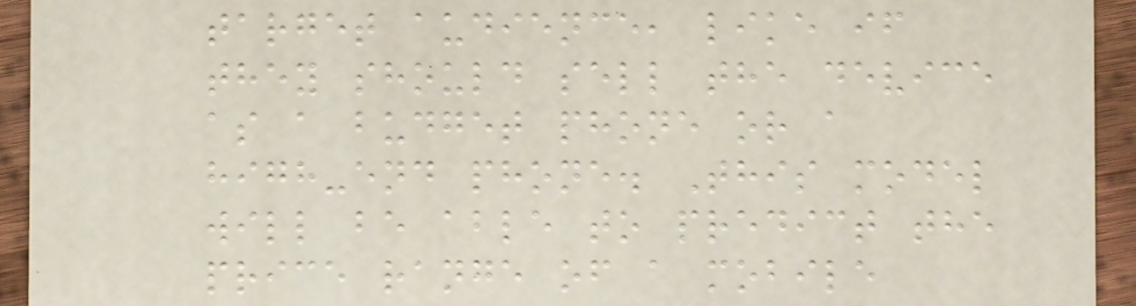target audience, like if
they should sell the device
as a budget phone or a
high-end phone. This model
will be able to predict the
price range of a mobile
